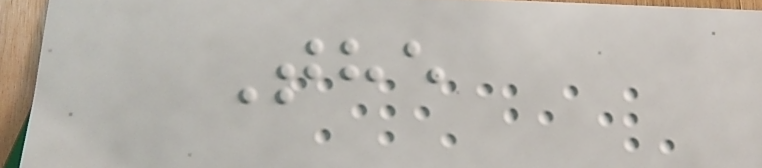The
